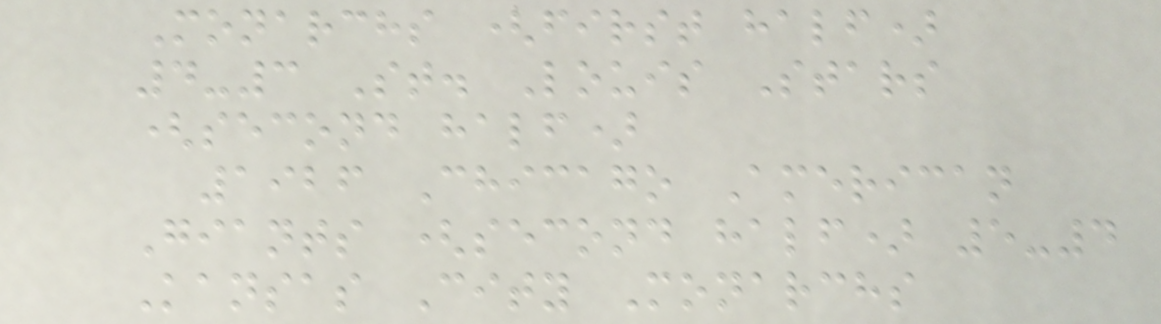Monarchs (first half)
4-3 St. Louis Stars
(second half)
1926 Chicago American
Giants (second half) 5-4
Kansas City Monarchs
